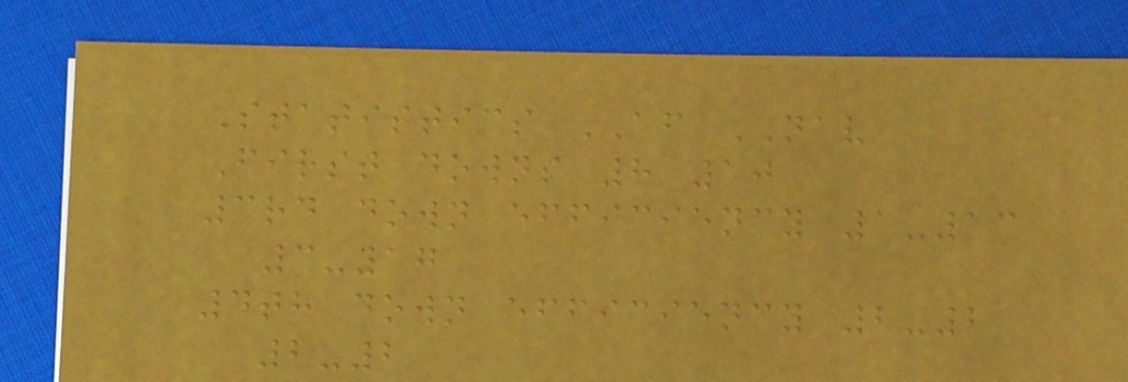Statistics AF NAV
First downs 8 10
3rd down efficiency 1-13
3-17
4th down efficiency 2-2
2-2
